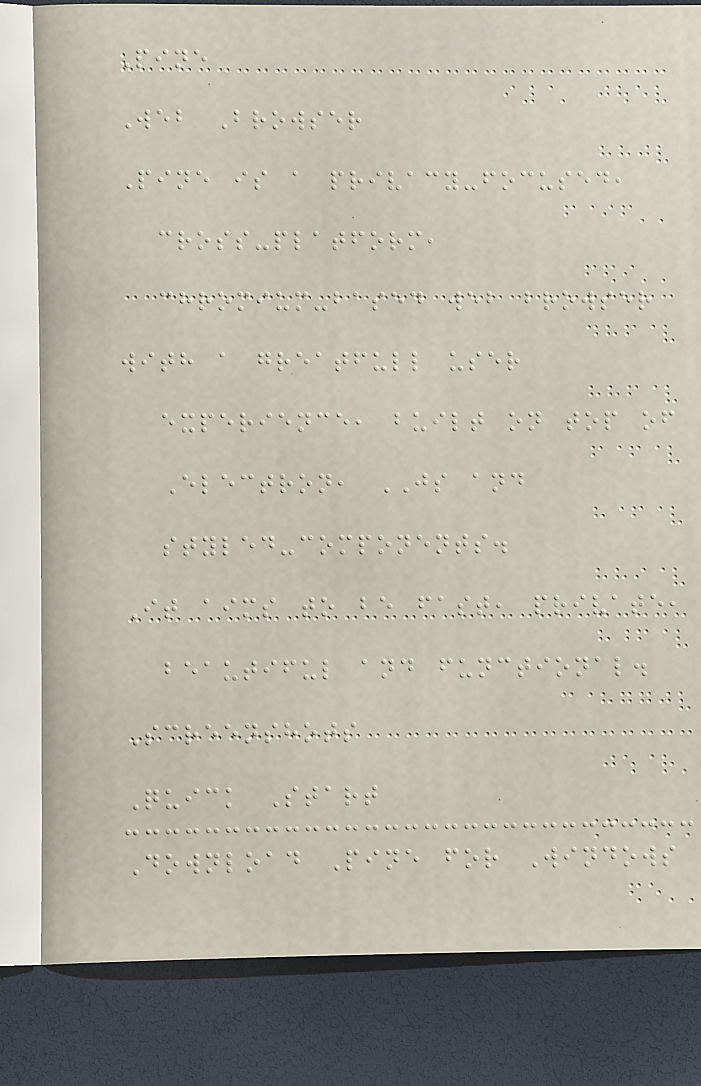Pine
Web Browser
Pine is a privacy-focused,
cross-platform,
chromium-based web browser
with a greatfull user
experience, built on top of
Electron, JS and
styled-components.
It aims to be fast, private,
beautiful and functional.
Screenshots
Quick Start
Download Pine for Windows
